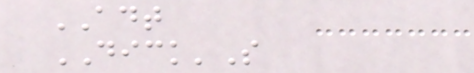ADT
DICK'S
